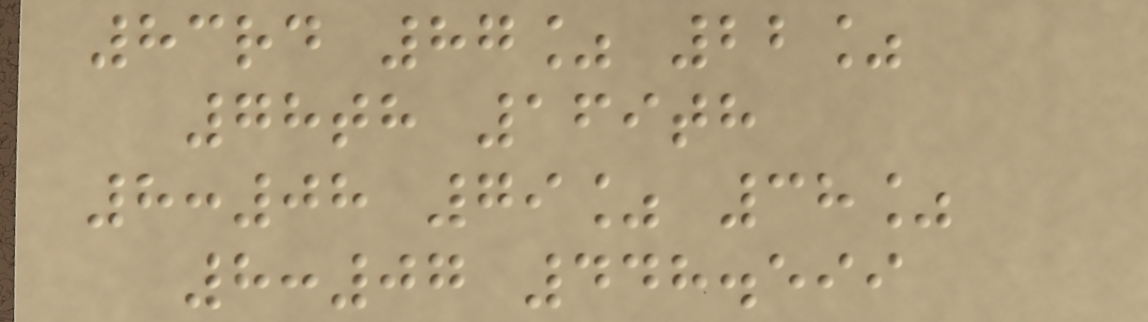83rd 87% 22%
78th 169th
8:08 79% 38%
8:07 448.599
